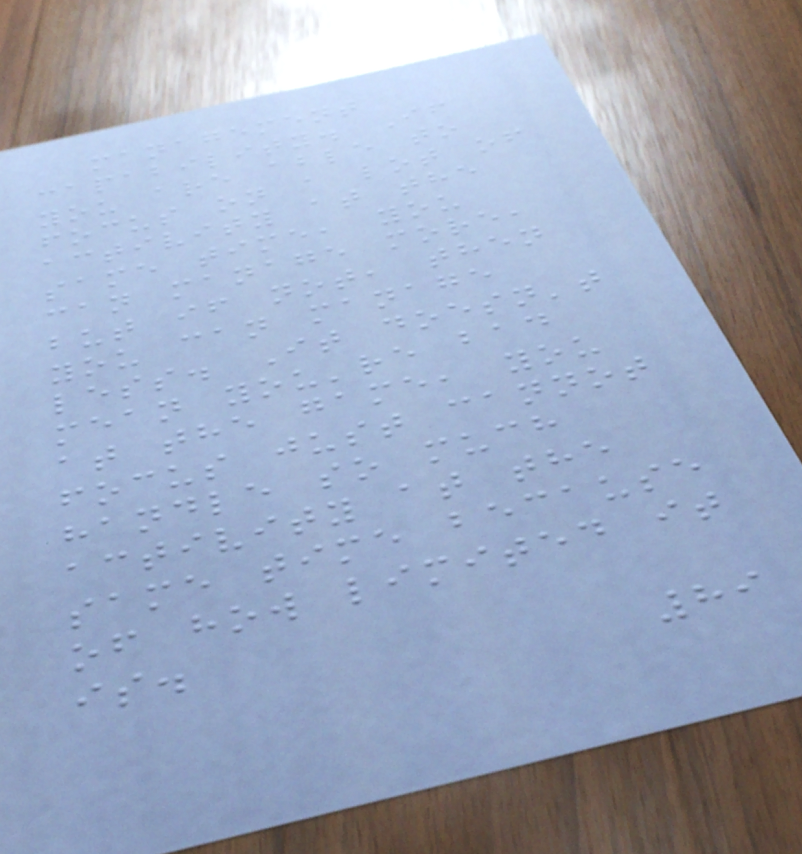management
capability. If
you are able to
focus on a lot of
activity at the
same time, you
can manage more,
but if not, then
you can manage
less. It doesn't
mean you're bad
at the game, you
focus just cannot
handle so much
activity at the
same time because
of how limited it
is.
89
